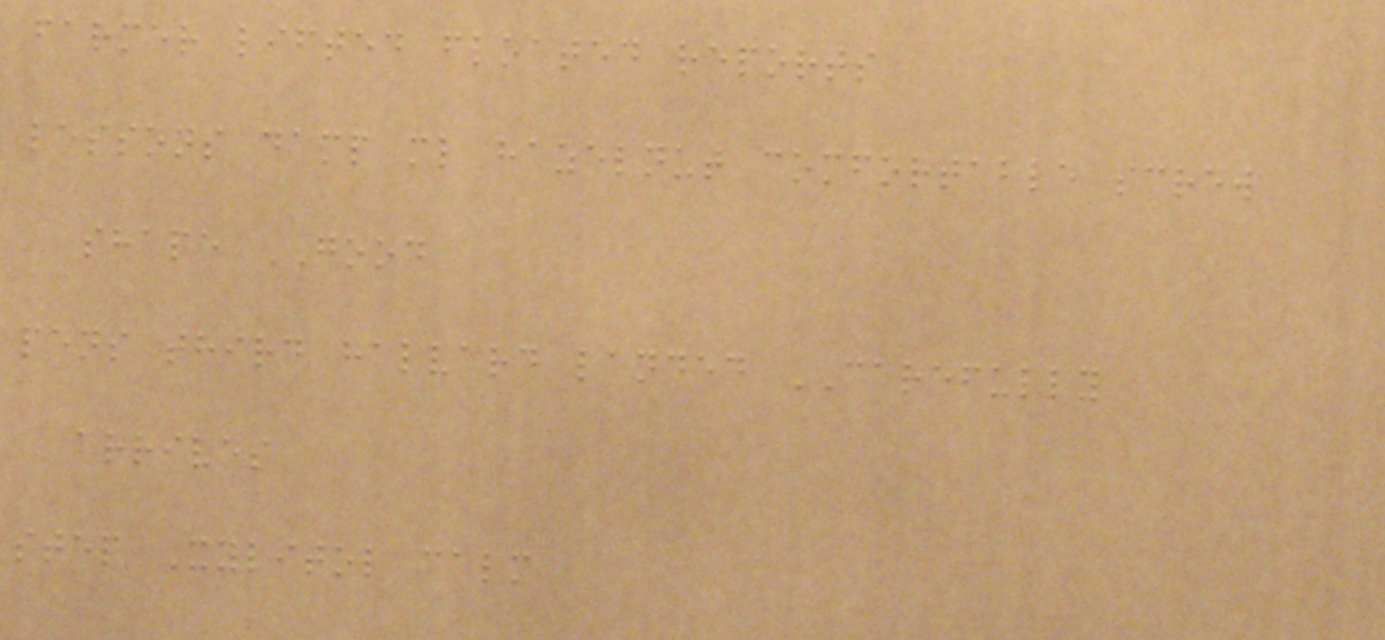farmer lifted floated reports
lessons damp ml hazelnut comfortable screw
shape GOOD
pens third halvard landed CAREFULLY
arrives
step Xylitol calm
